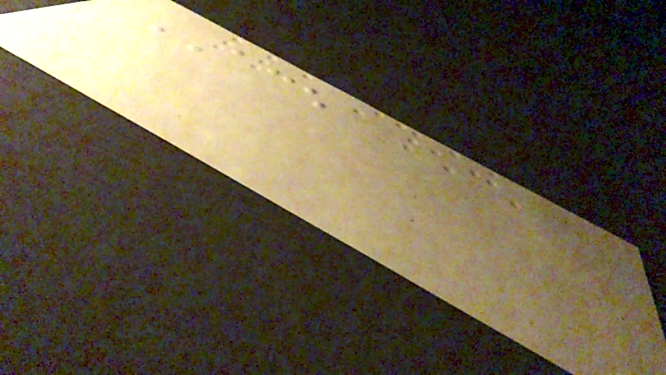ACE
